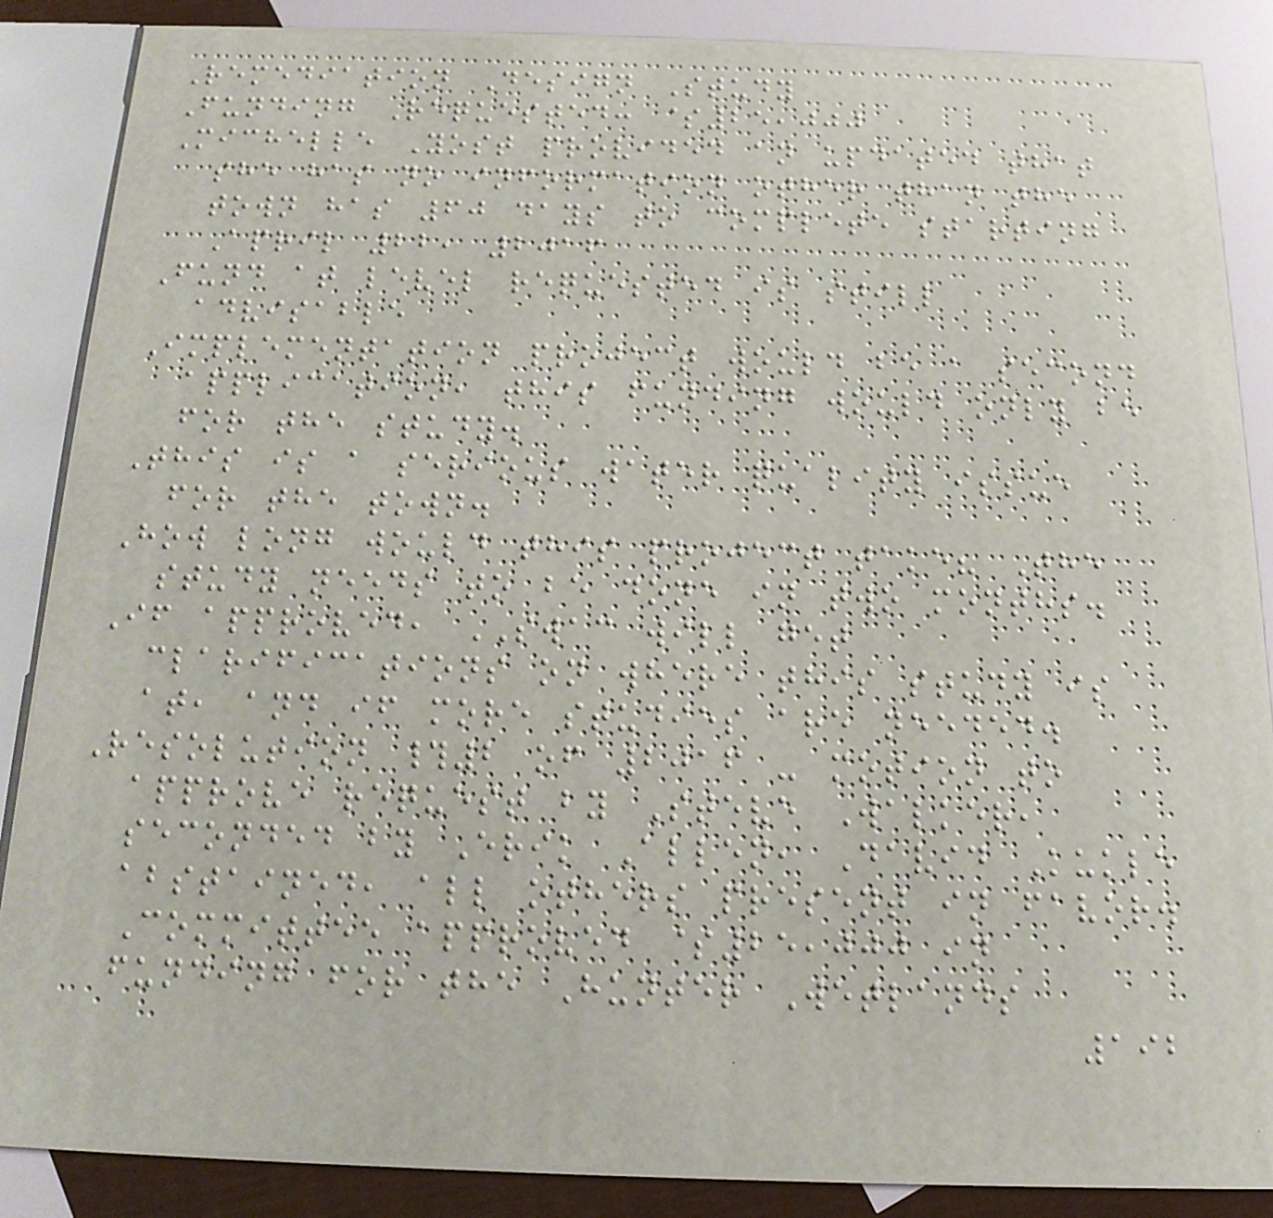Remediation Design Study
Funding Requested: $25,000
Michelle Yost provided an updated that
she has no information other than the
town has 60 days to complete starting
April 22, 2016
Fund at level requested is still
advisable
Implementation project would be a second
application, this funding would only be
for the study.
This is a serious water quality issue
for the town.
How long would this project take? The
study needs to be done in two months.
If approved, SWAC will get
clarifications on where this study is
at, and if more studies are needed.
Resolution #2 of 2016 - motion to
approve request by Steve Walker,
seconded by Erik Allen, David Kukle
abstained, all others present in favor.
Committee approved $25,000 in
funding for the Hunter Wetlands
192
